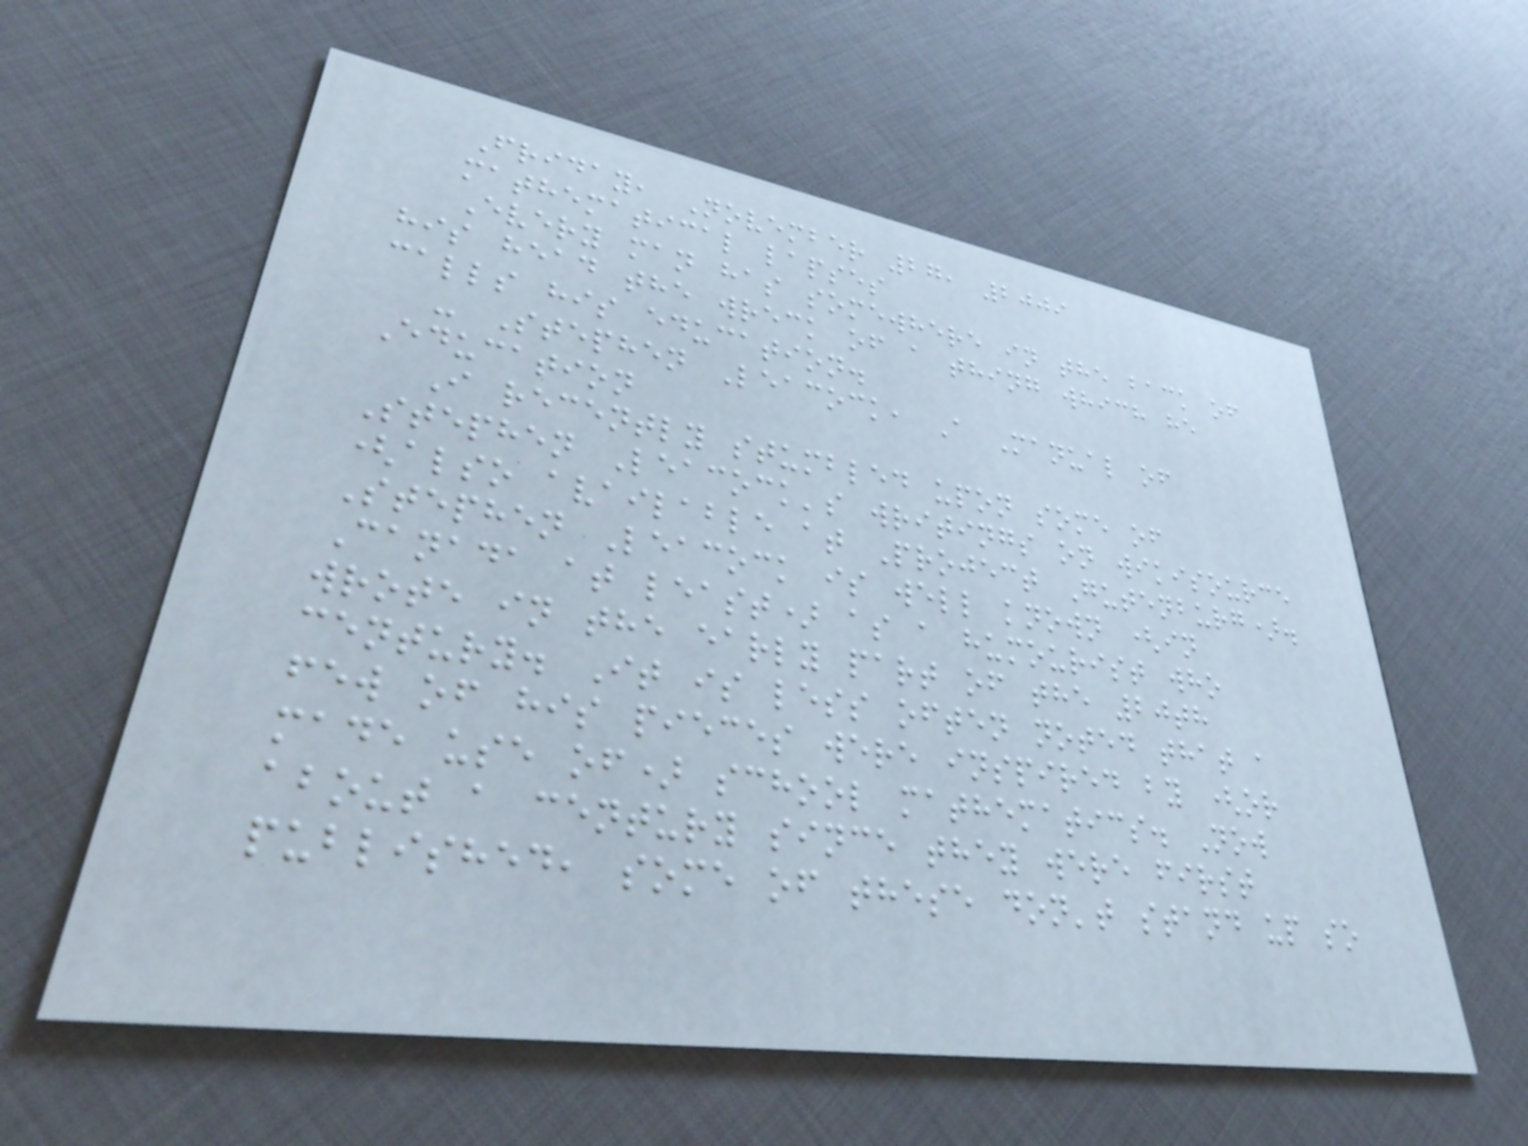Friday, November 27, 2009
mathematical lapses
Every man has somewhere in the back of
his head the wreck of a thing which he
calls his education.
- Stephen Leacock, A Manual of
Education
I recently stumbled upon some of
Stephen Leacock's writings on wikisource
(also available at Project Gutenburg).
Stephen Leacock is well known (in
Canada at least) as a humourist who
wrote in the early part of the 20th
century. It is less often noted that a
few of his pieces were inspired by (or
made use of) school mathematics. Now
about a century since they were first
published, some of these don't stand up so
